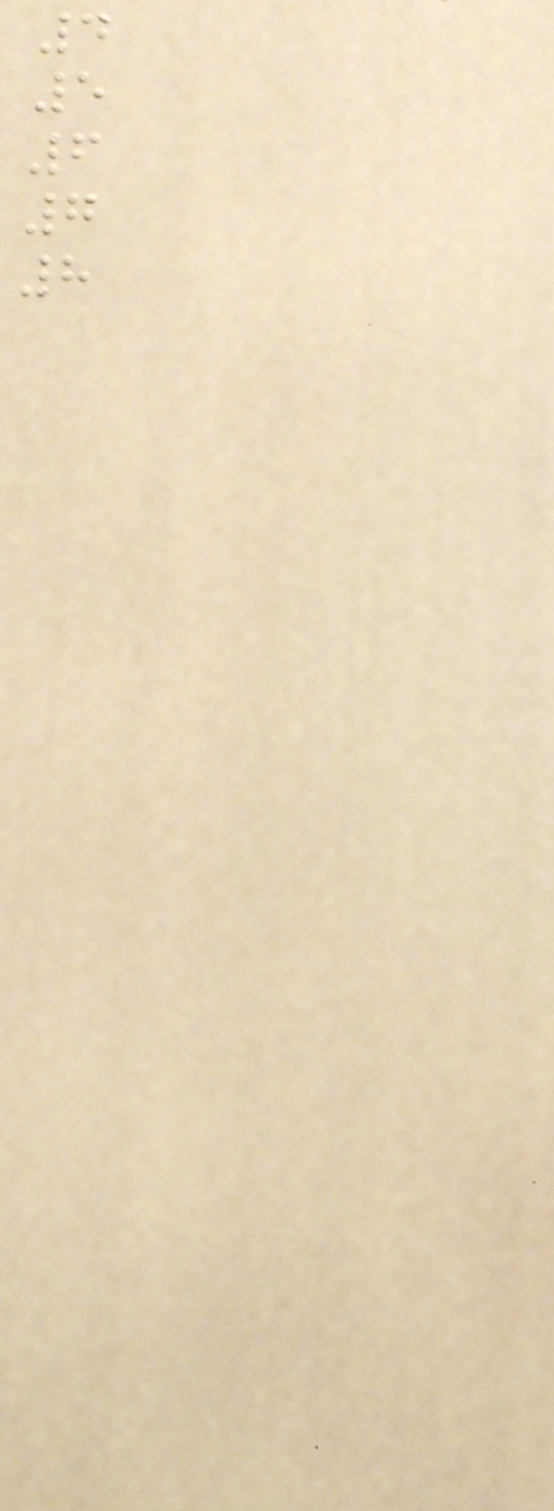4
5
6
7
8
